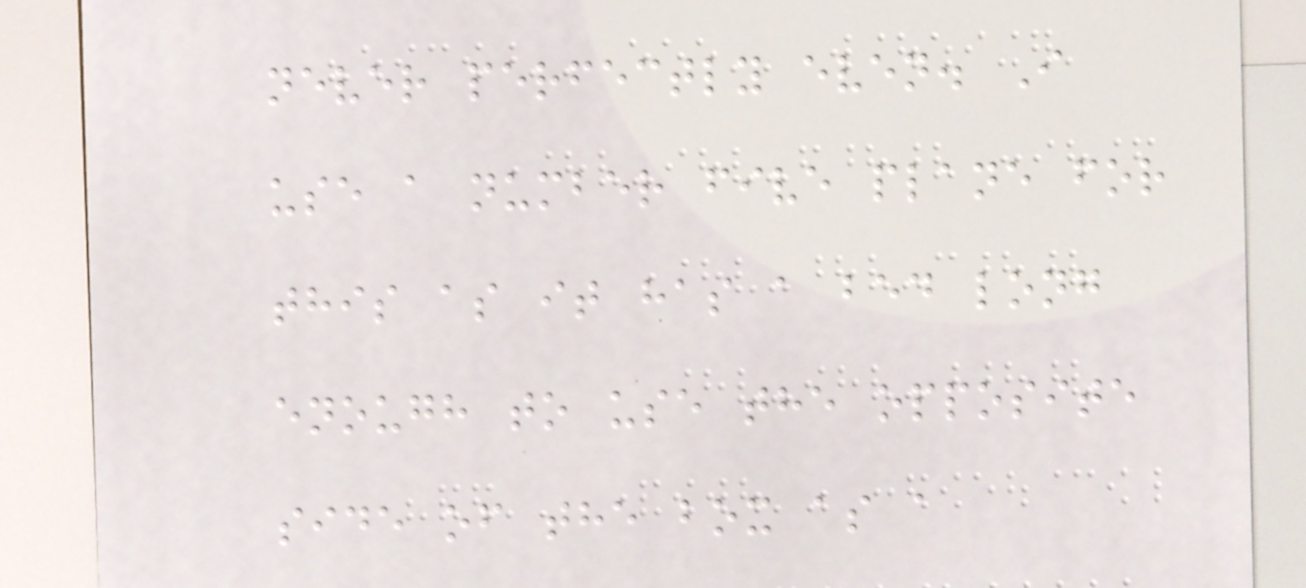never perfectly even. I
use a number five plane for
this as it has a bed long
enough to use the opposite
side of the box as a
